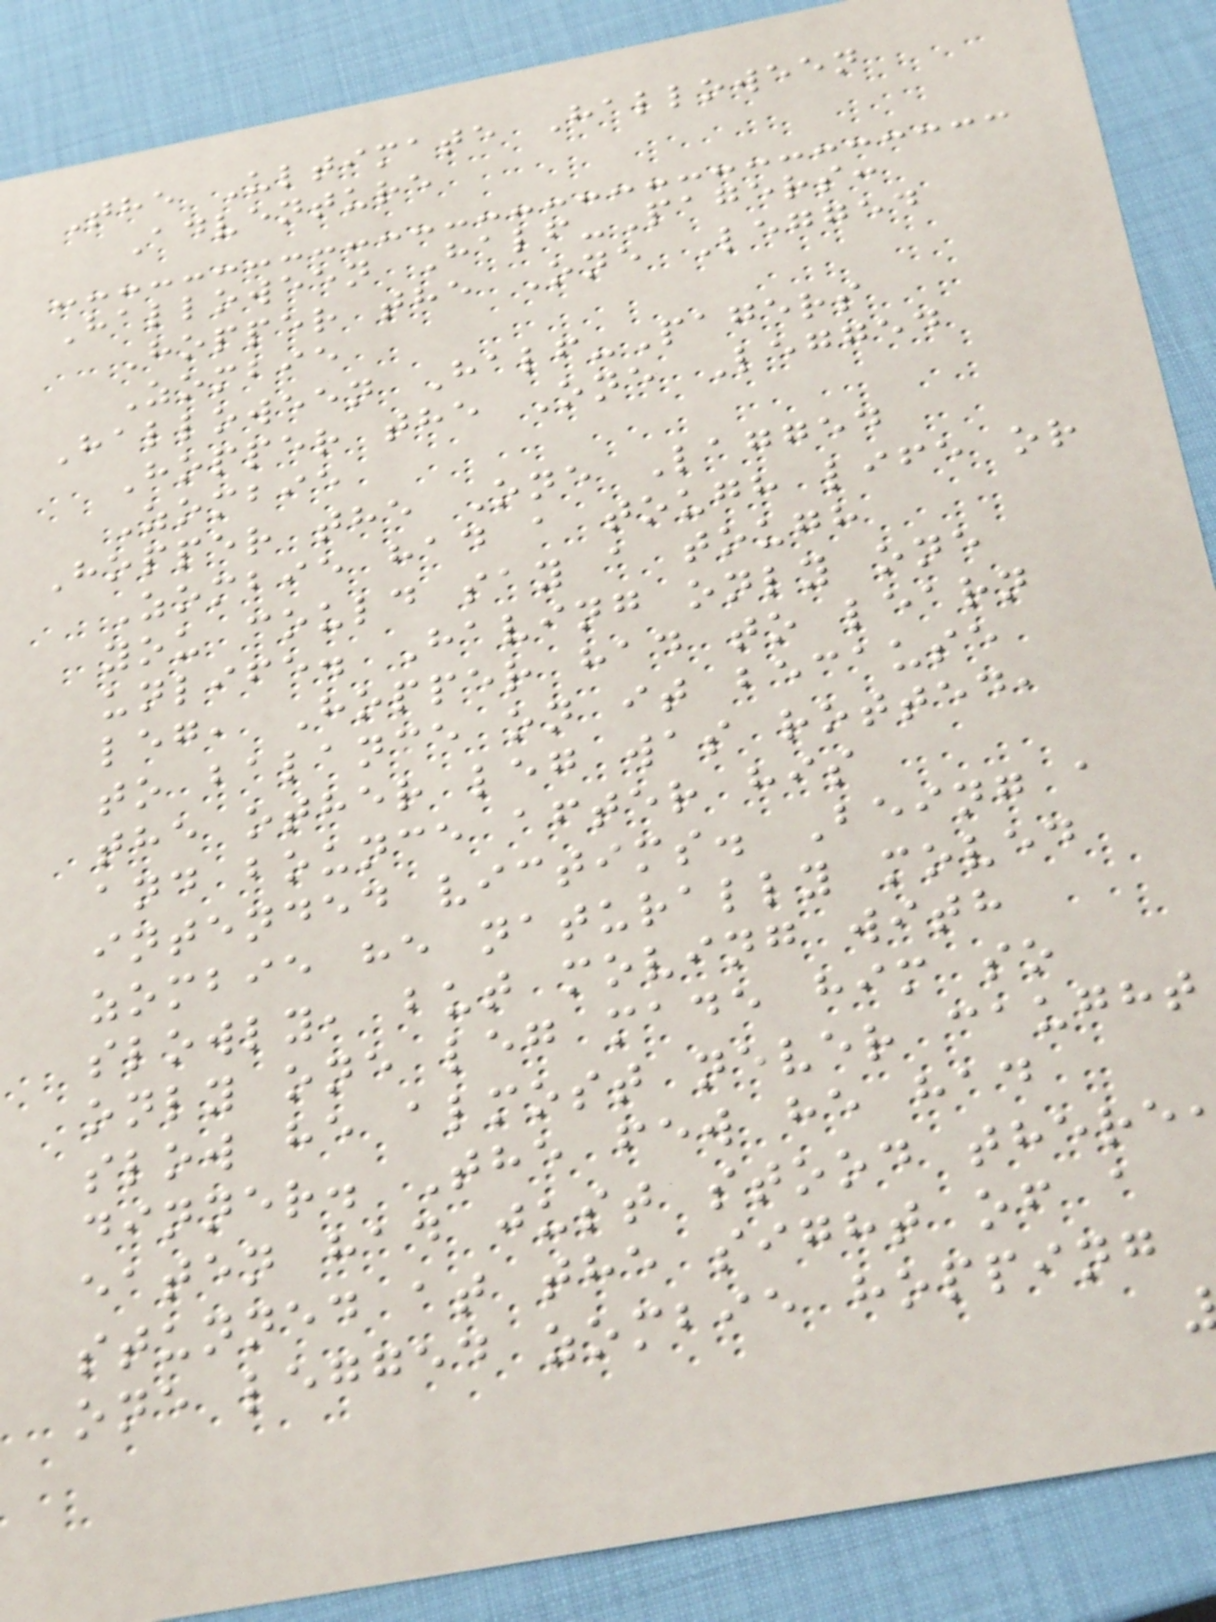The Ultimate Halloween
Adventure
Halloween Half-Pagers:
Hopper the One Legged
Zombie
Halloween Half-Pagers
Hopper the One Legged
Zombie
Hopper the One Lagged
Zombie had a tough life or
you could say a tough
unlife. Having only one
leg, Hopper had to learn
to balance on it because
the other leg was rotted,
and bounce after his
intended victims. Being a
zombie he naturally moved
slowly, but moving with
only one leg made him so
slow he almost never caught
dinner. The few he had
eaten had just stood there
stunned at the sight of a
one legged zombie hopping
